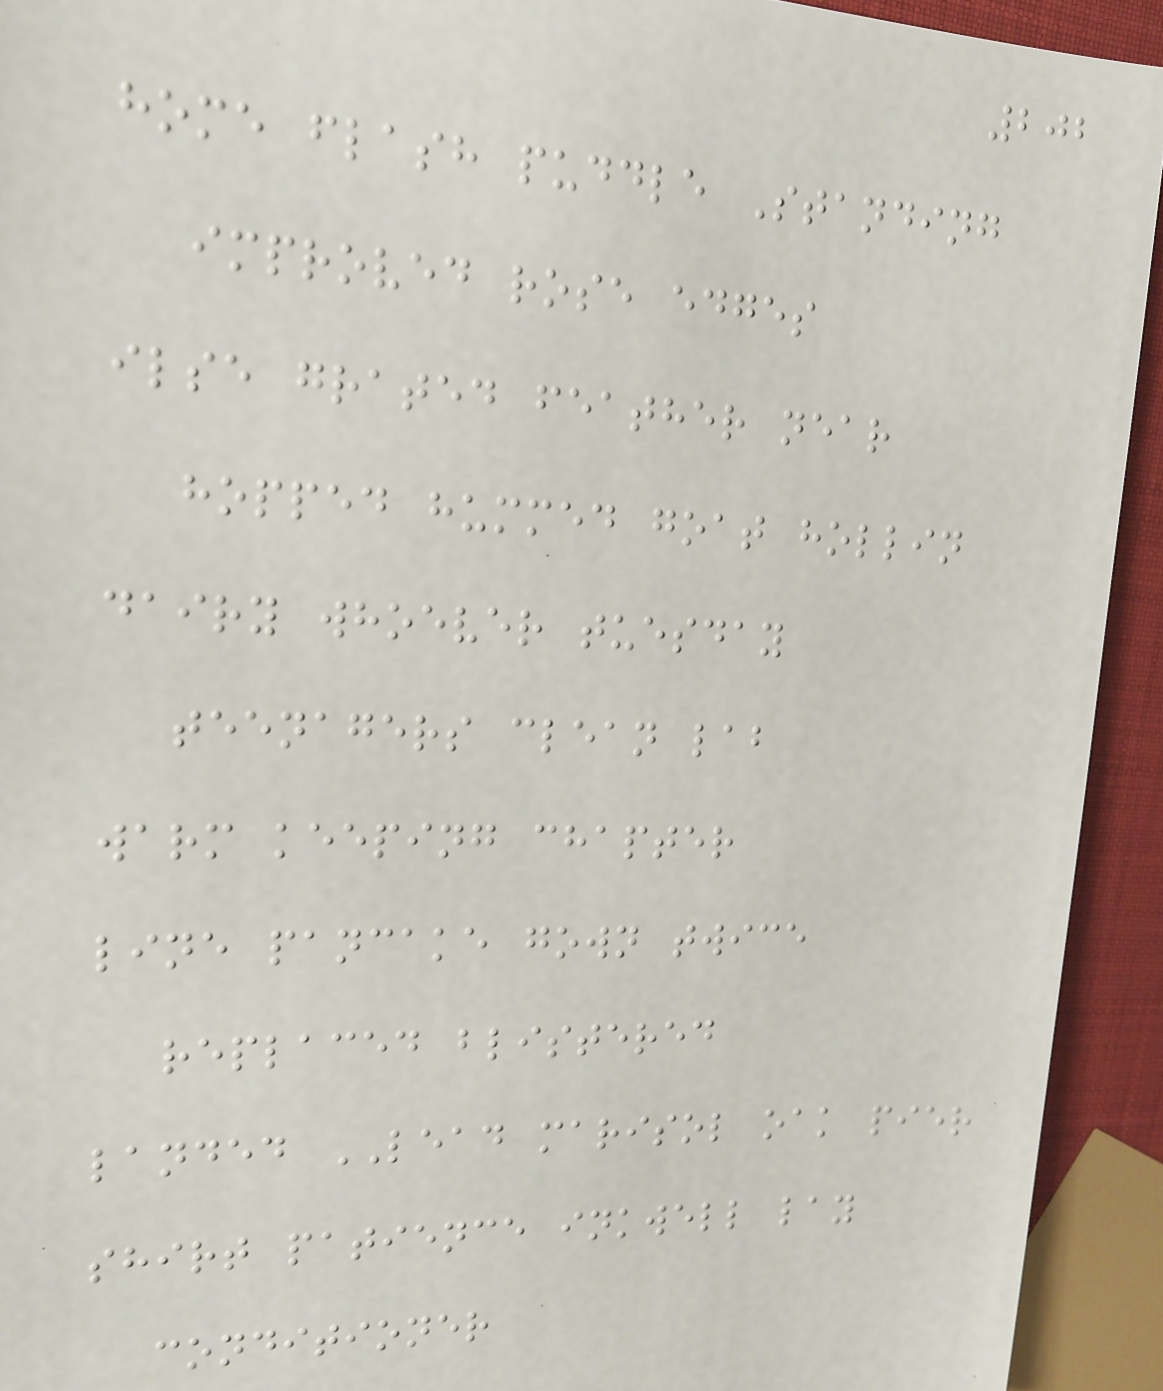202
home flash puddle Standing
improved rose edges
ilse grated feather near
hopped hummed goat hollin
dairy whoever tuesday
teenagers clean lab
warm keeping chapter
line pancake gown twice
replaced blistered
landed LEAD marisol oak pier
shirt patience inkwell lay
conditioner
